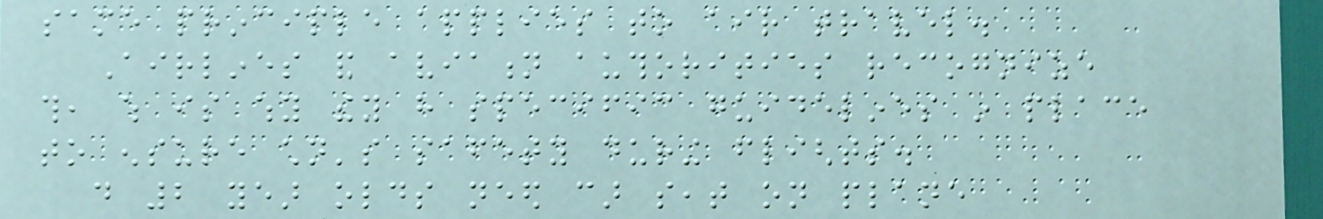same principle applies to air travel.
Airlines and aviation authorities recognize
this, which is why they have specific guidelines in place
to ensure children's safety during flights.
do 2 year olds need car seat on plane
